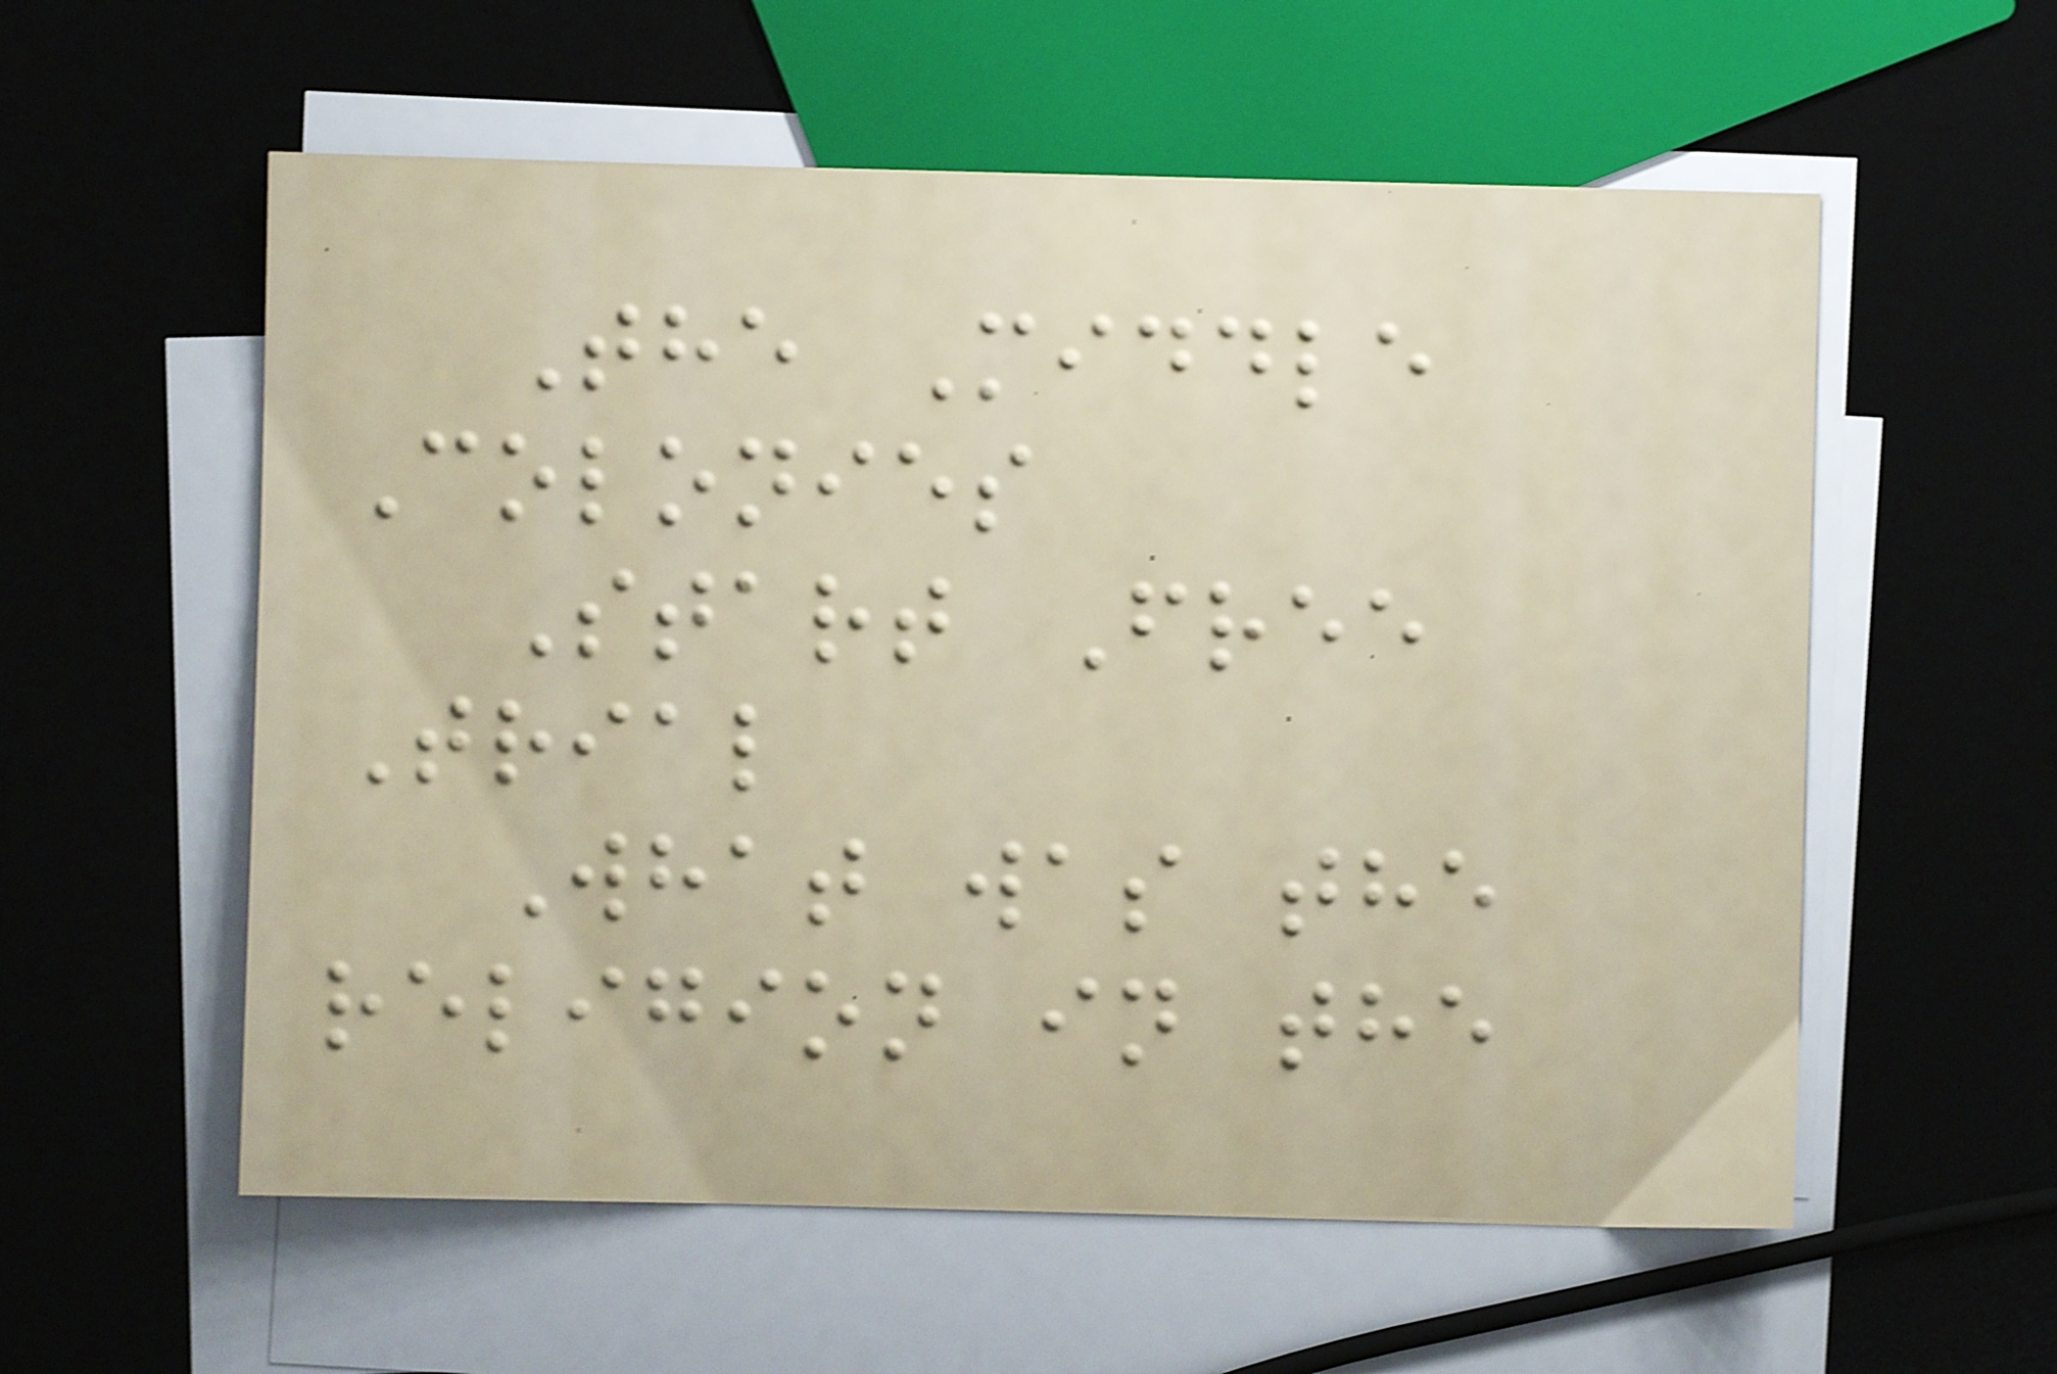The Middle
Colonies
Start Free
Trial
What was the
religion in the
